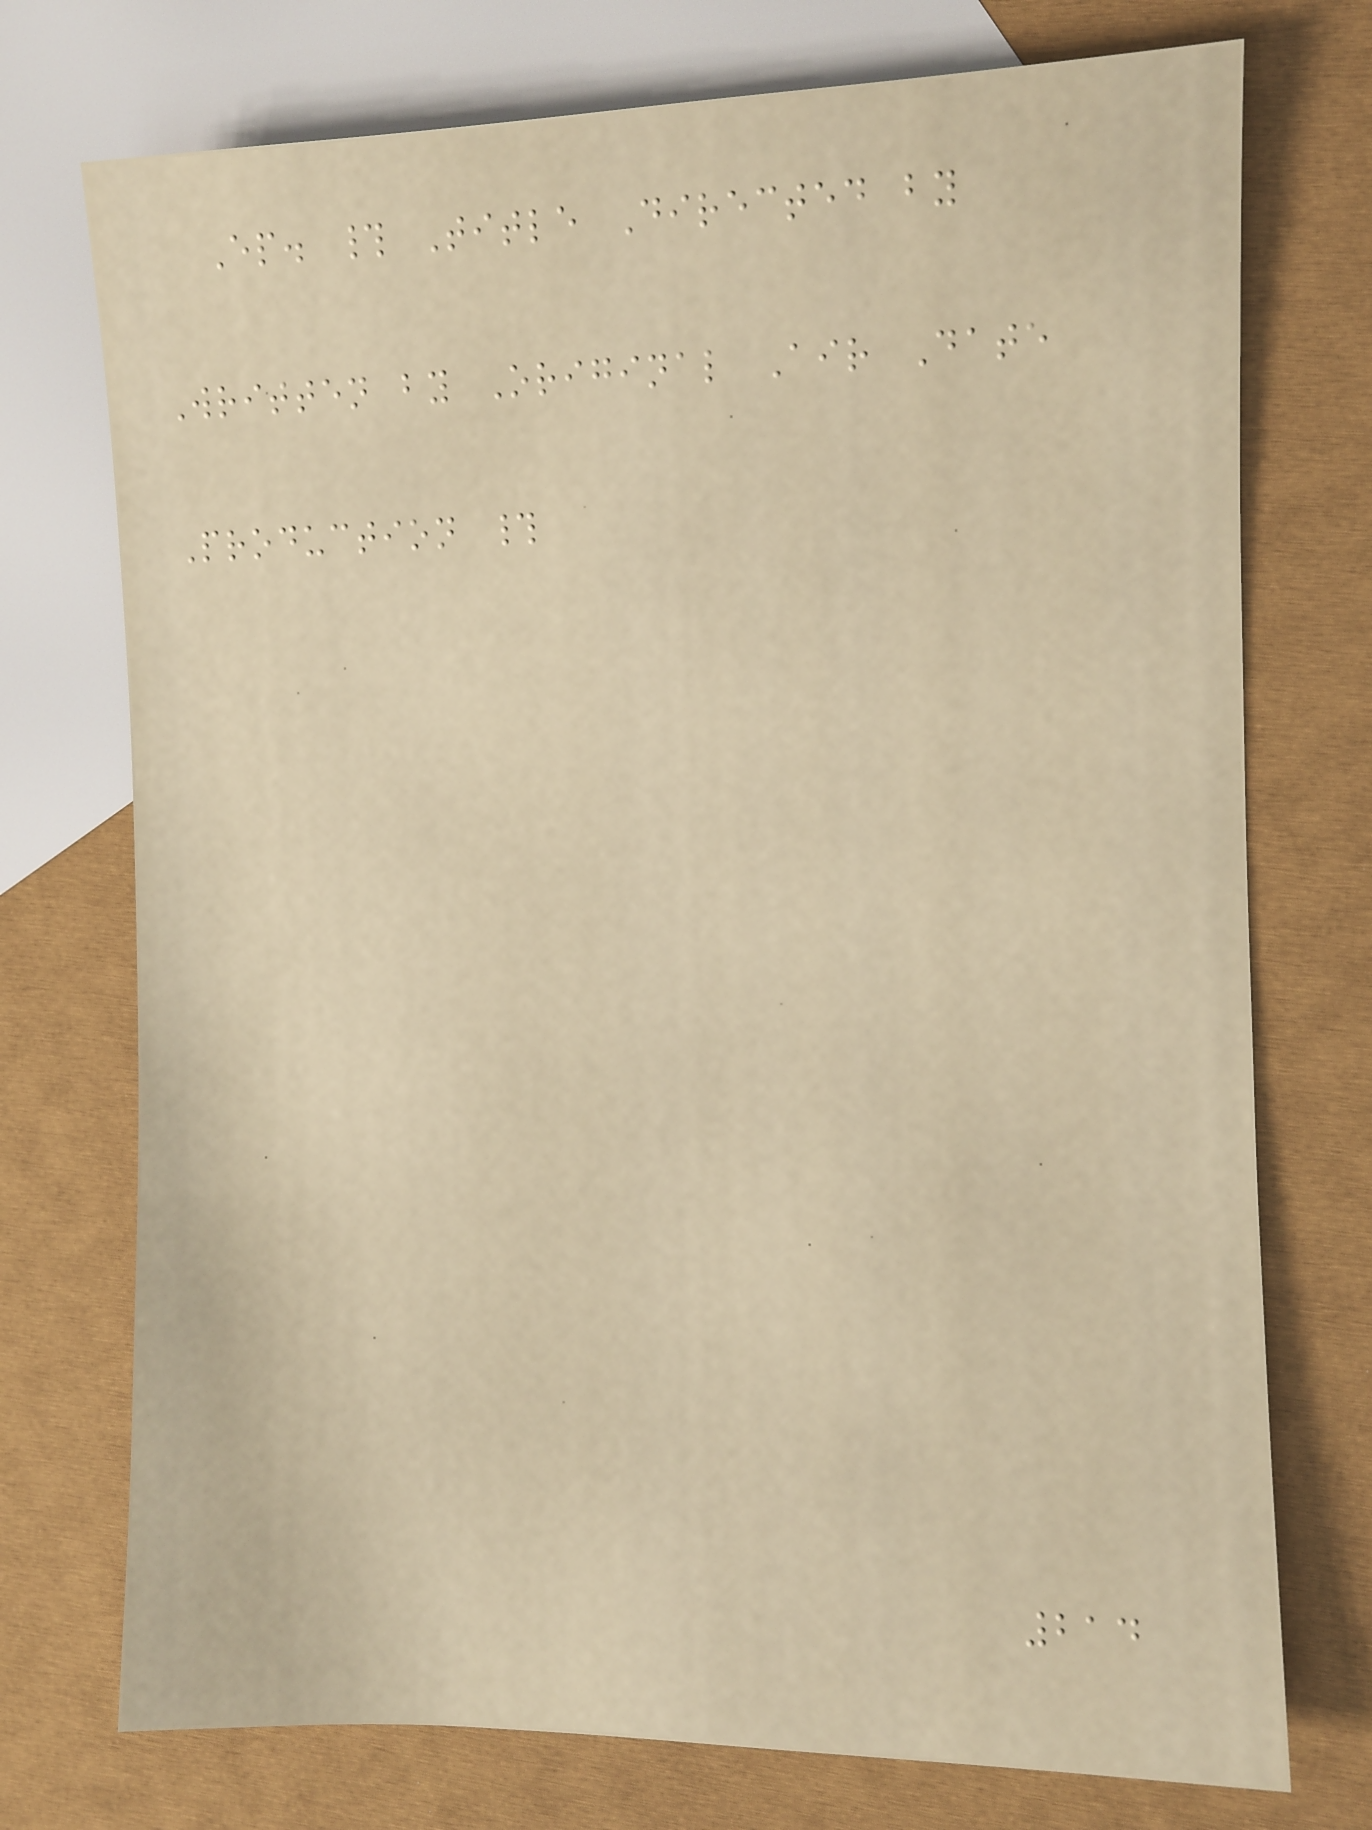Ep. # Title Directed by
Written by Original Air Date
Production #
214
